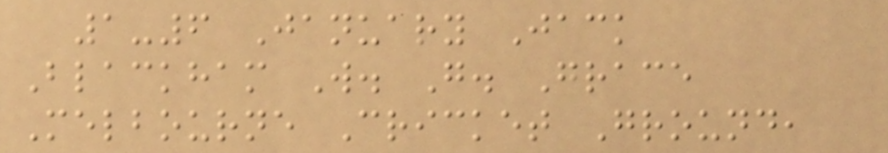1-6 January Jack
Blackham W. G. Grace
Melbourne Cricket Ground,
